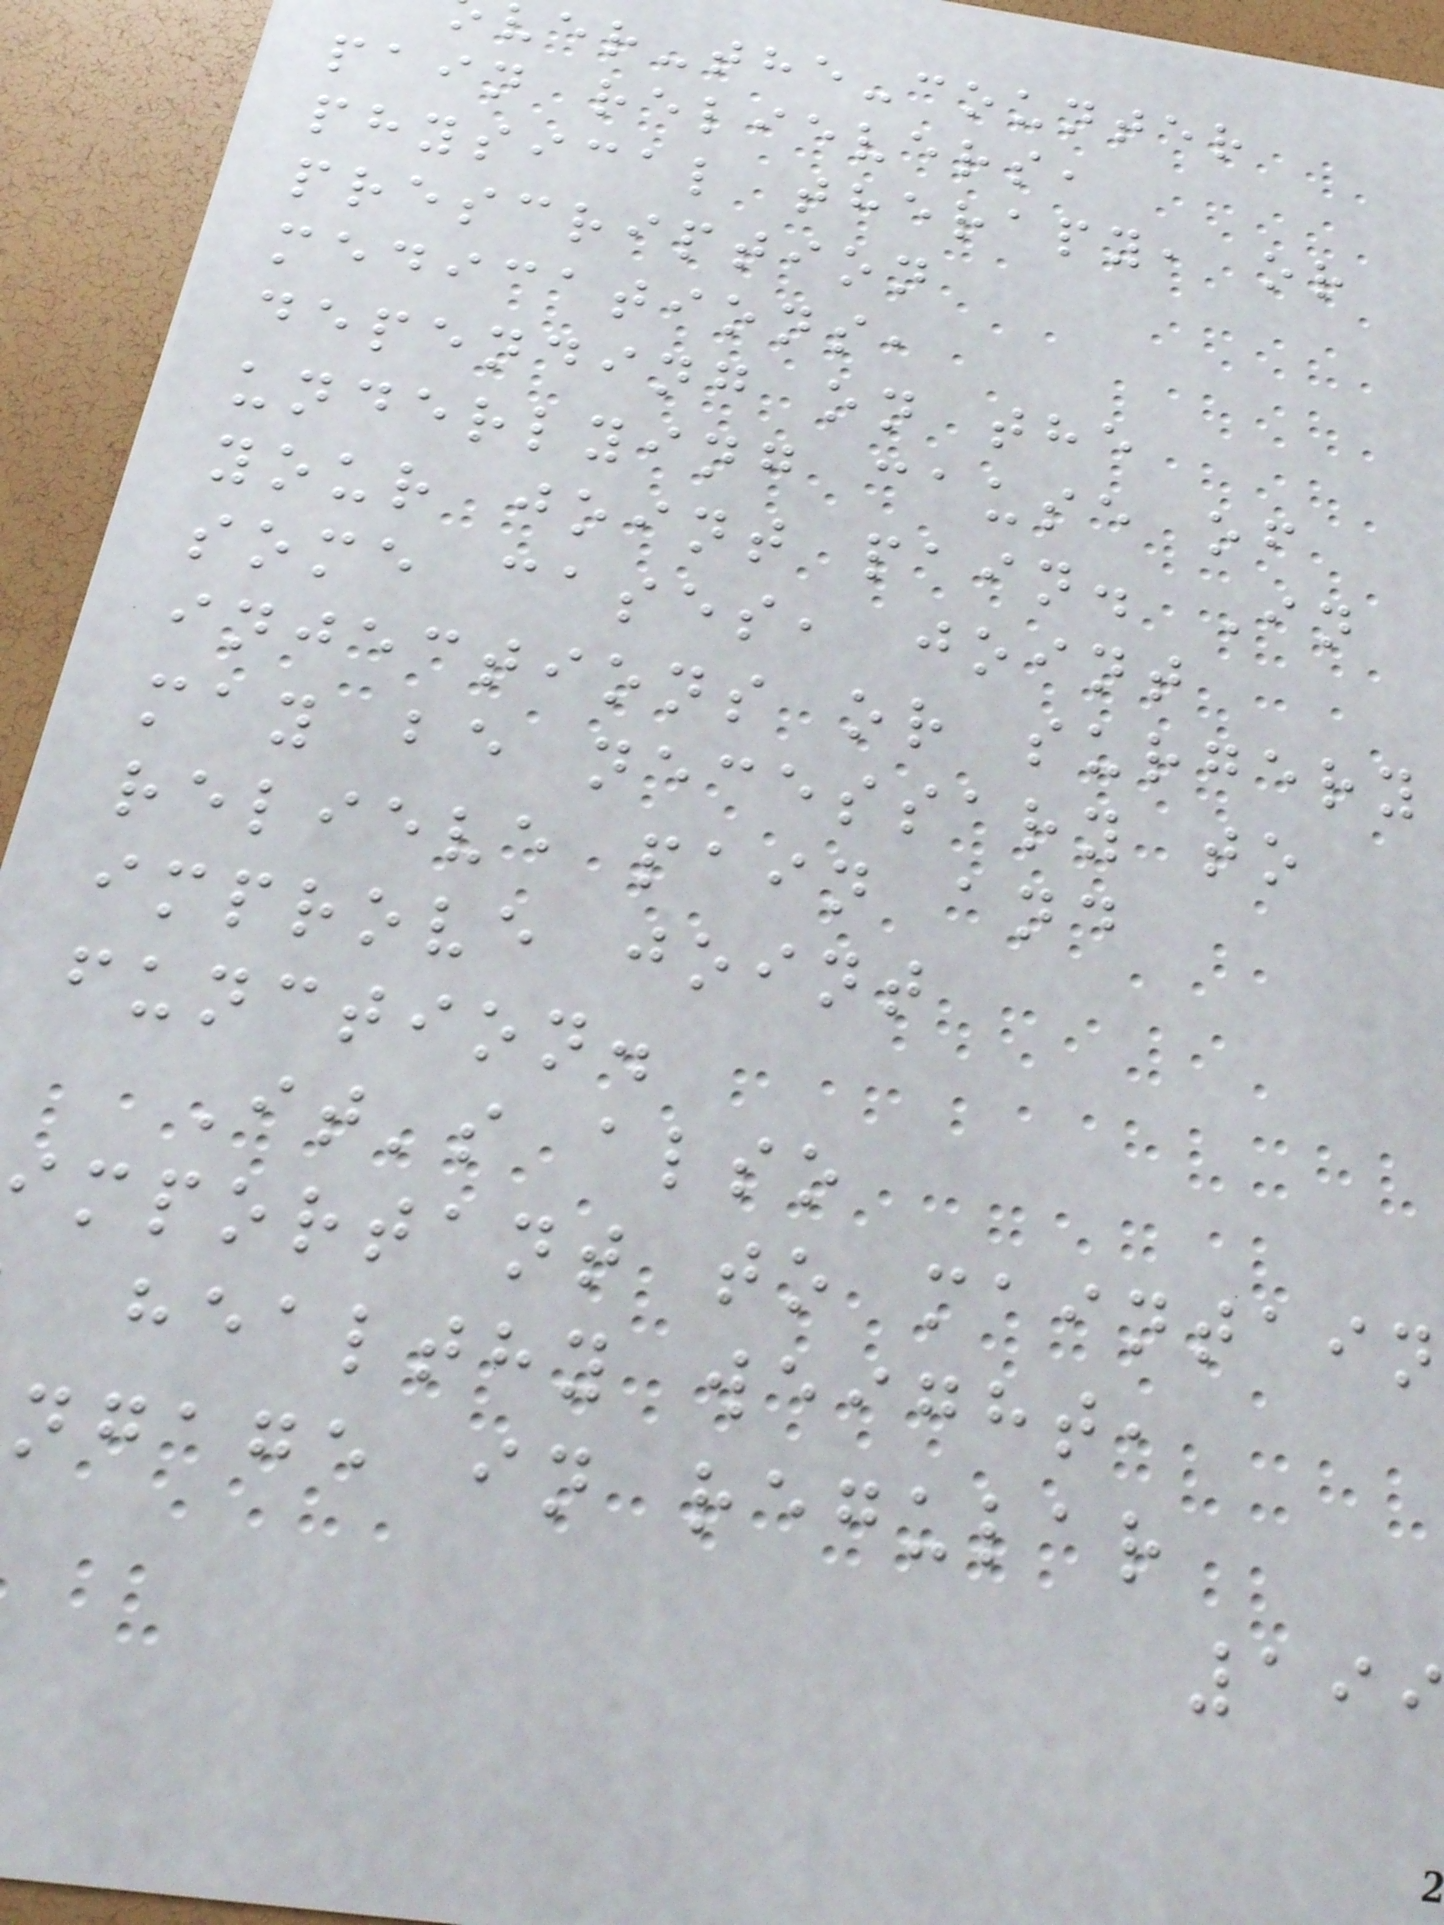ver-the-counter
pain relievers,
physical therapy, or
prescription
medications,
depending on the
underlying cause of
your joint pain. In
some cases, joint
injections or surgery
may be necessary to
relieve pain and
improve joint
function.
It's also
important to maintain
healthy weight,
ngage in regular
